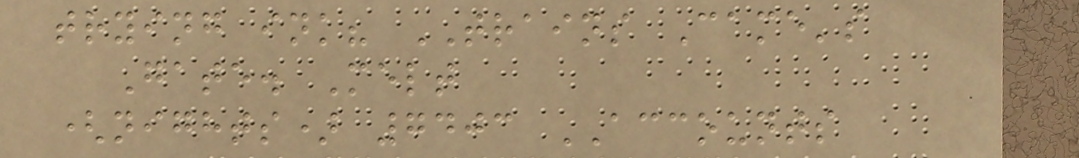trying ink? TRAINS Came's
Gate. Melt
(nights) 7403 ACCOUNTS
